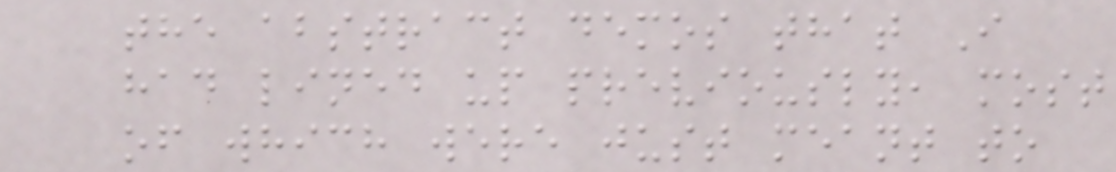the abstract demos that I
had lined up previously, most
of which were just meant to
